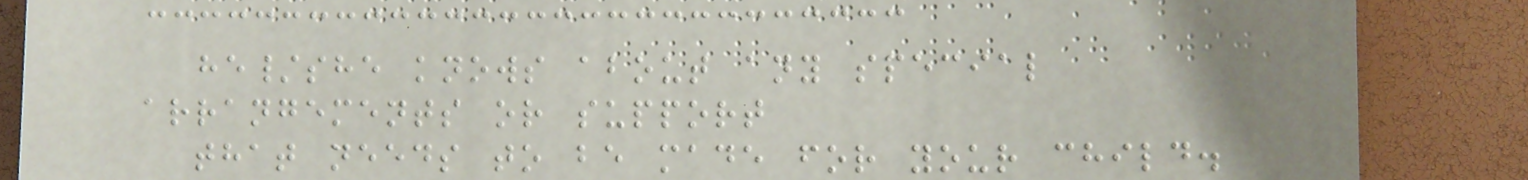he/she knows about any special
arrangements or support
that needs to be made for your child.
